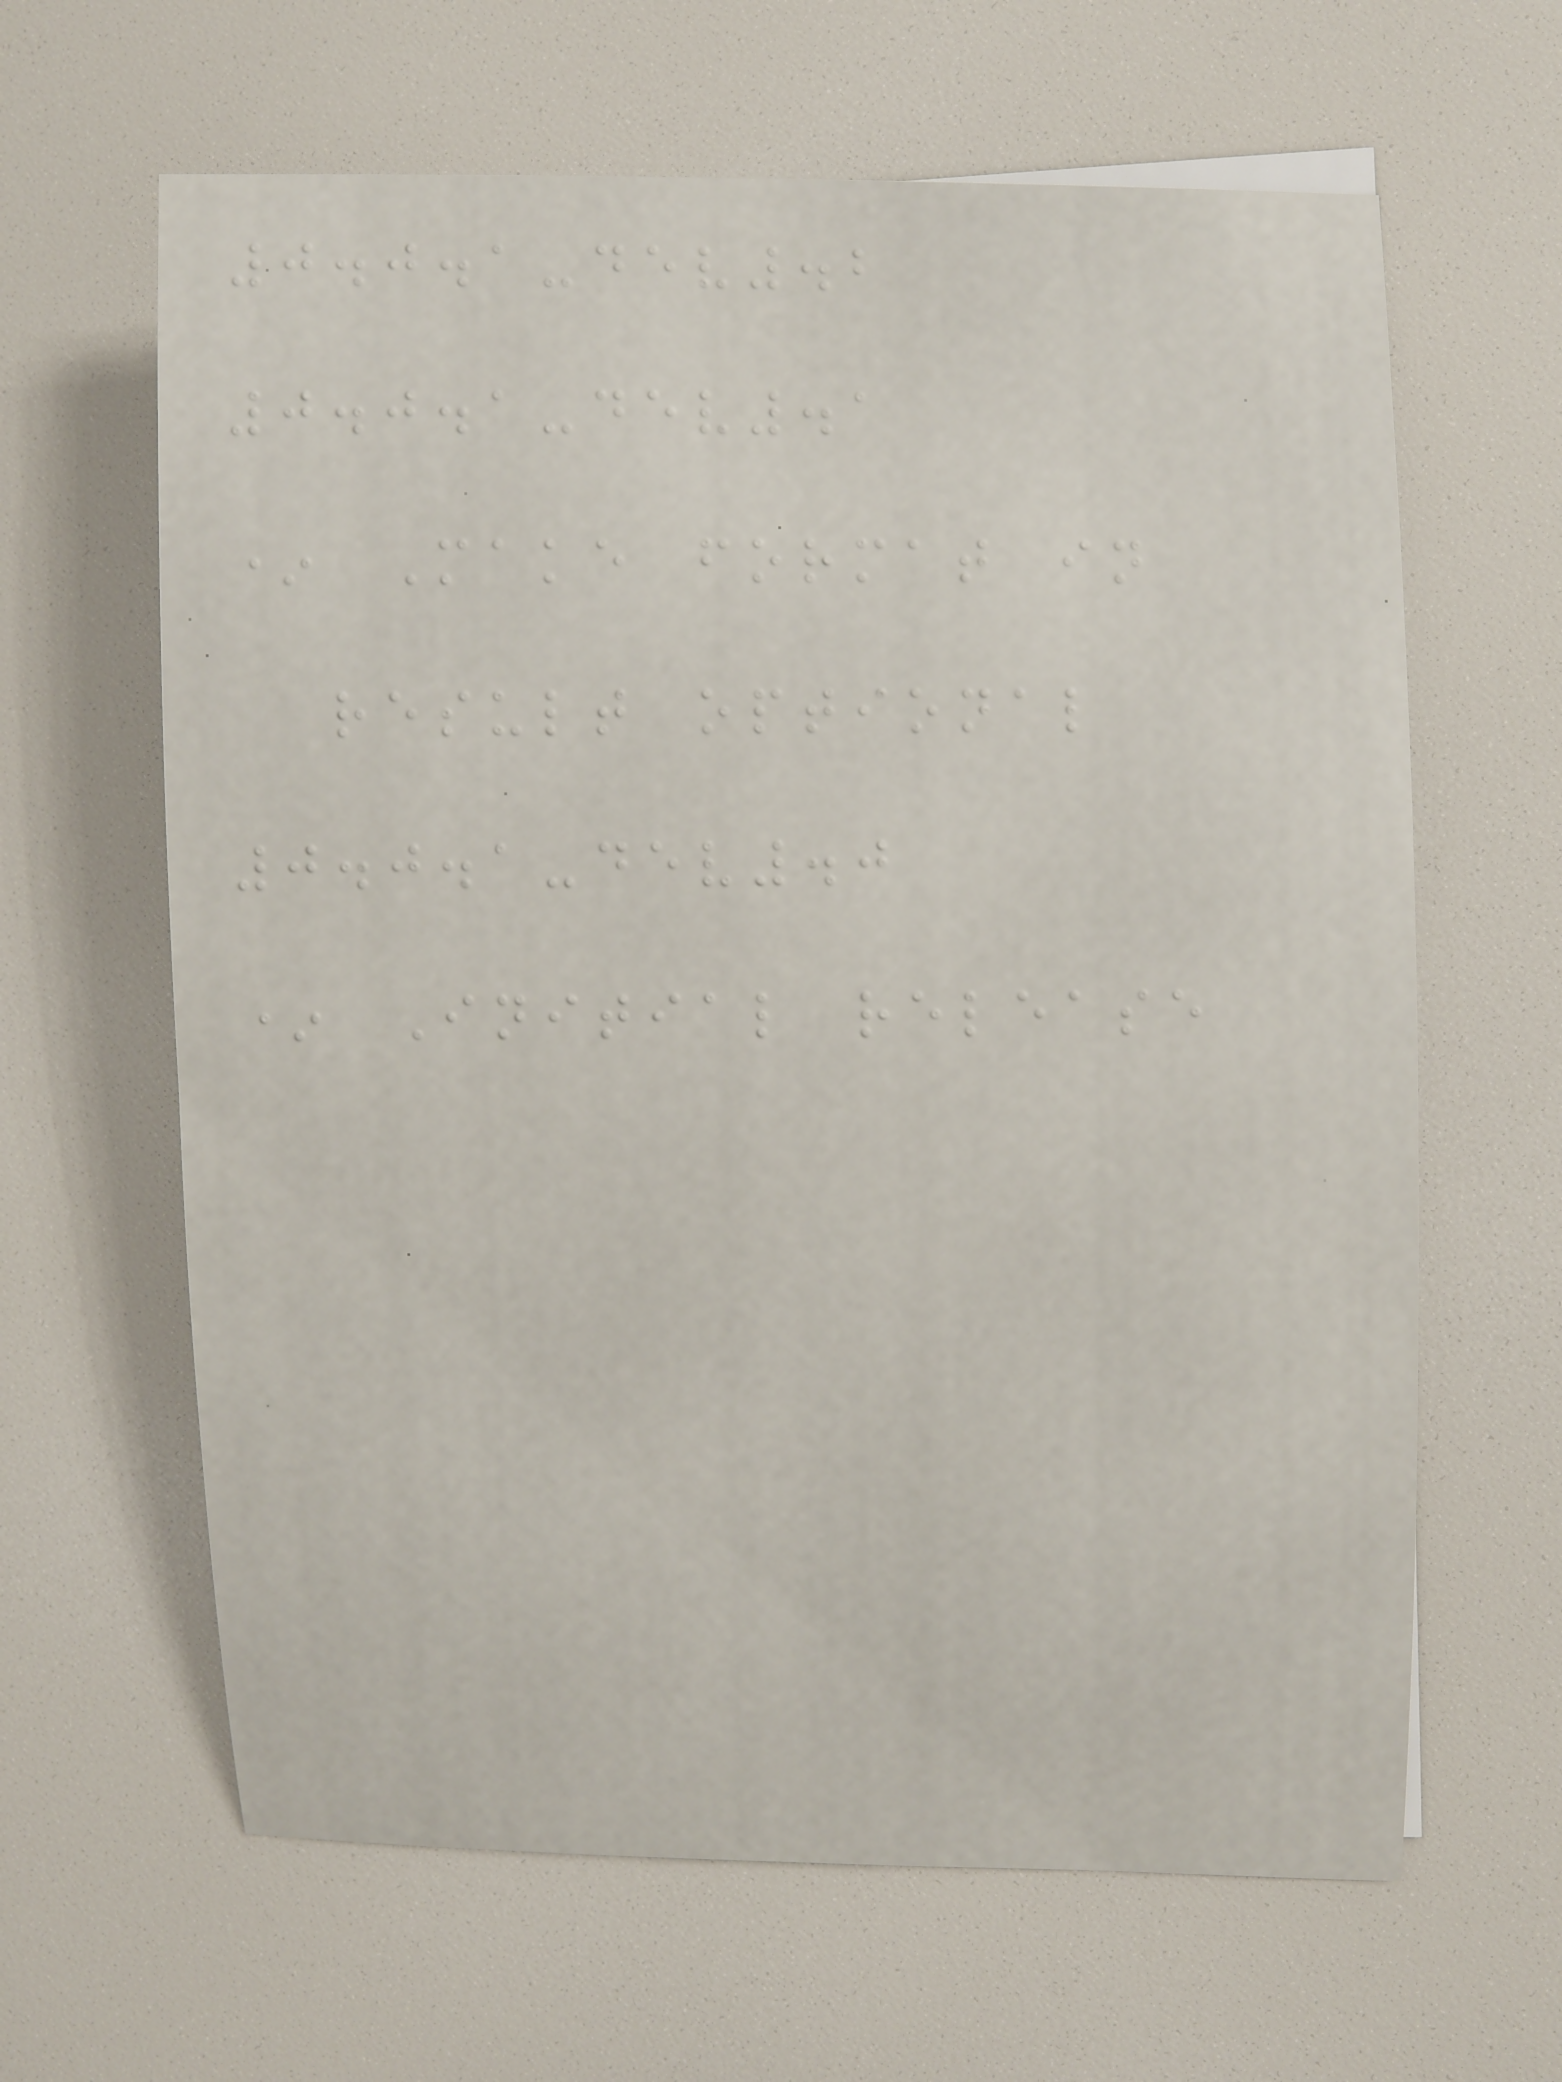0.0.1-dev.2
0.0.1-dev.1
* Make format in
result optional
0.0.1-dev.0
* Initial release
